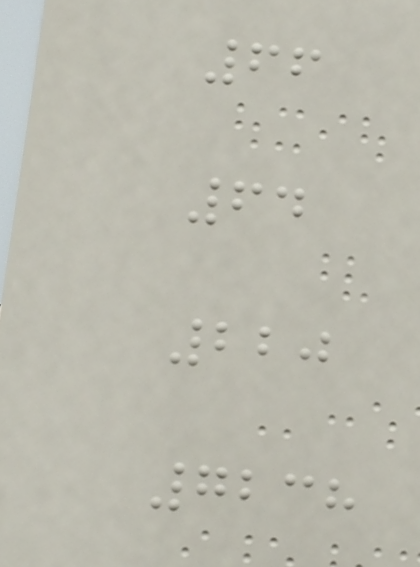66
64
220
7238
